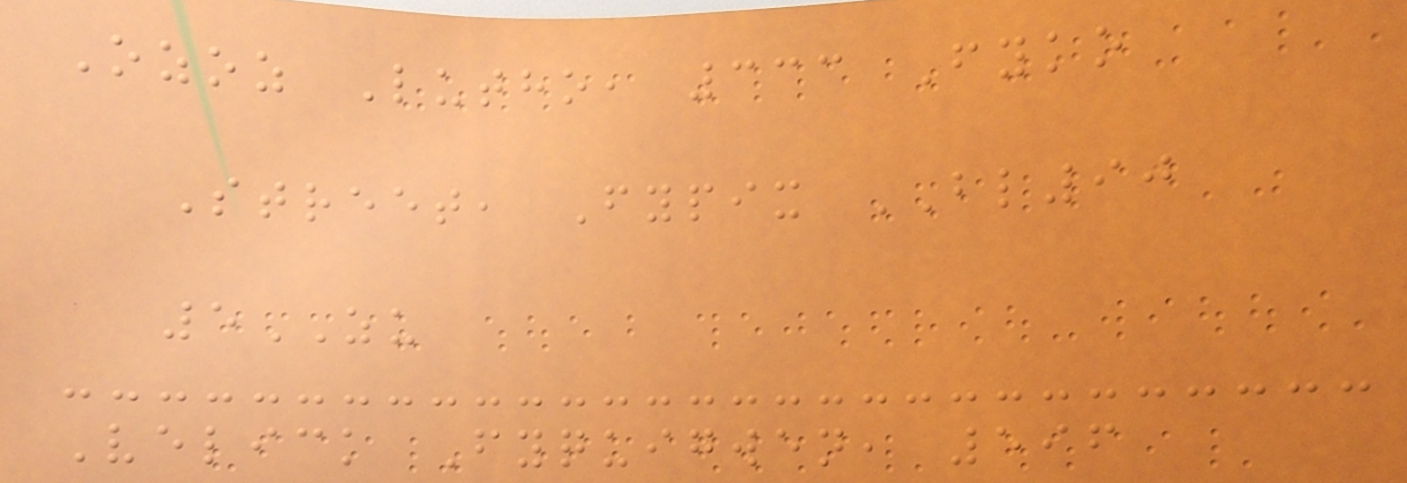Ozoz Lutho, 333 Fyko
Street, Fypix BL90
5ZU
Velick Fyquigwen, 596
